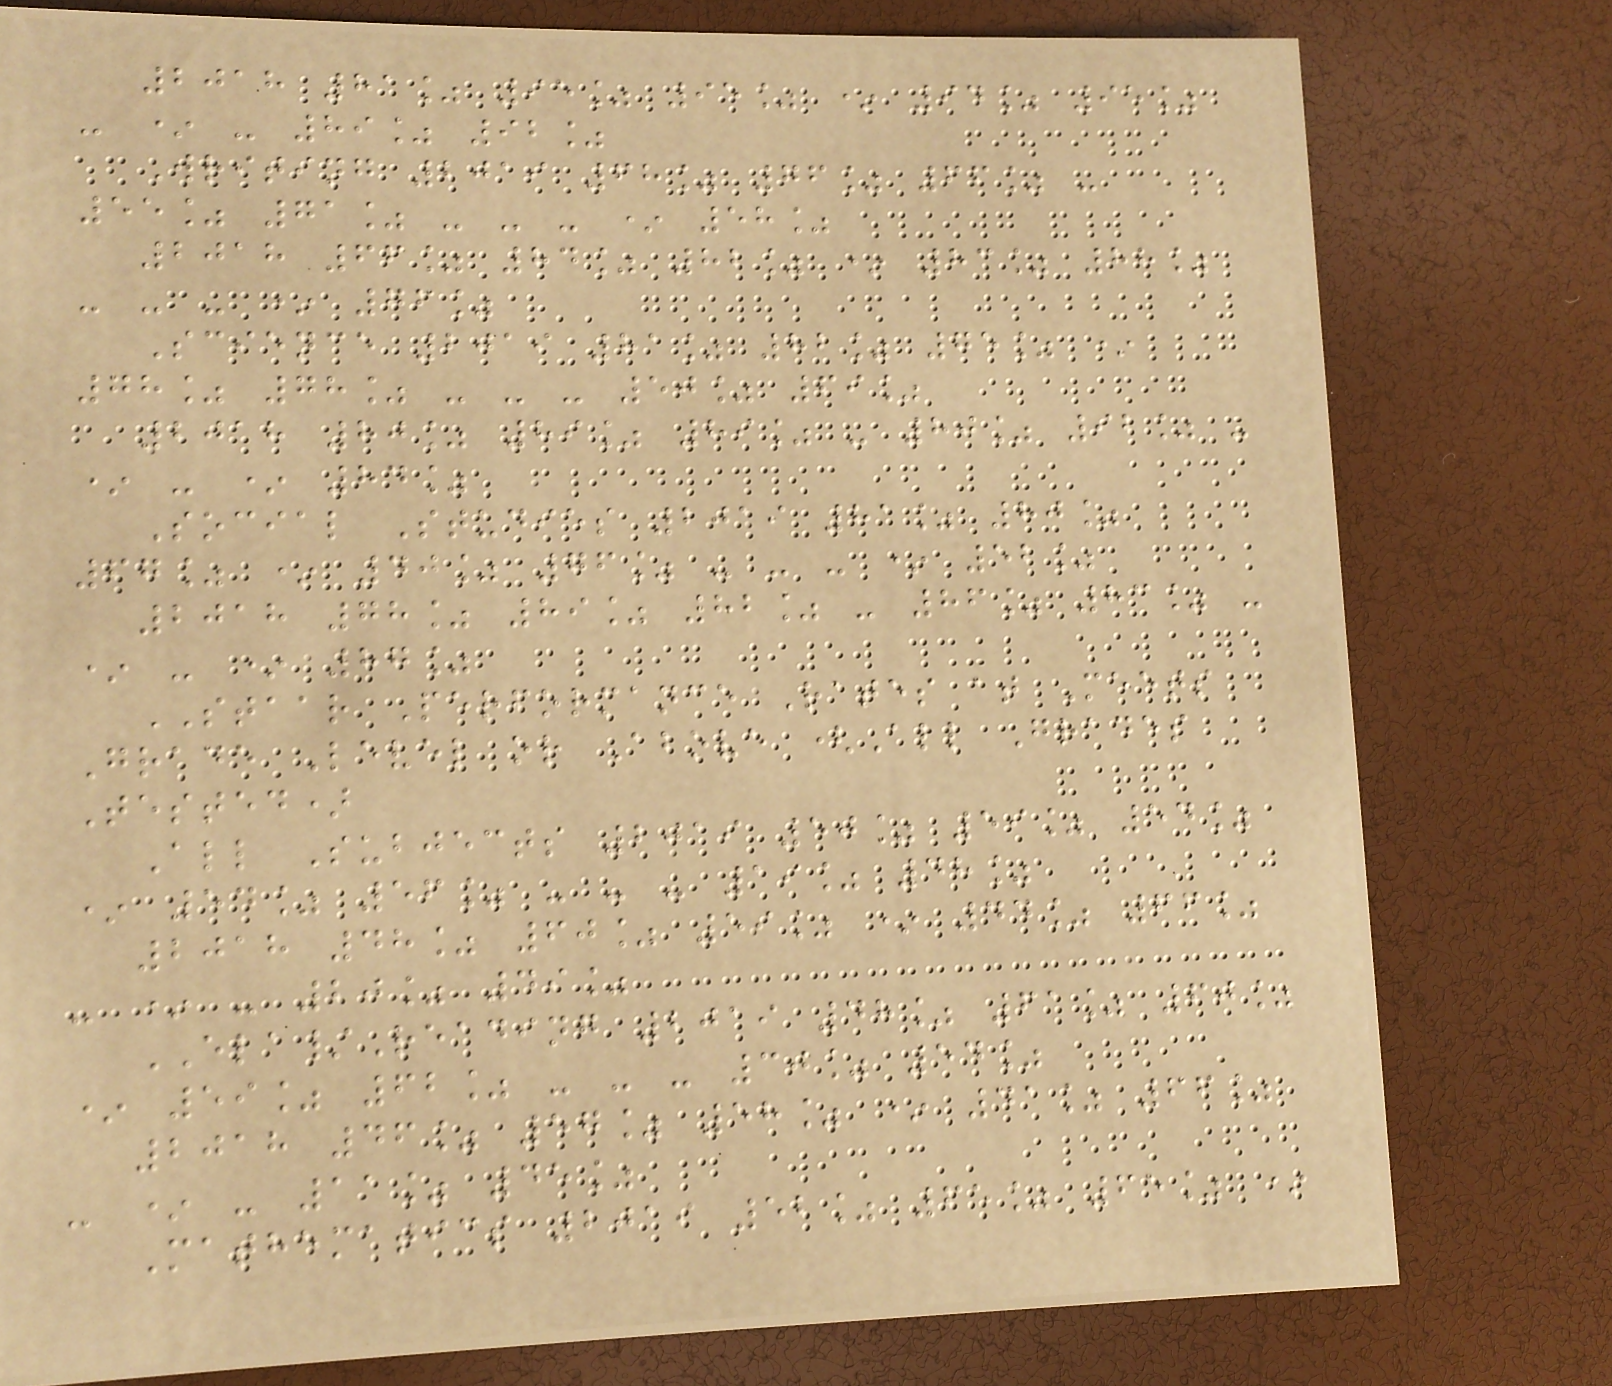2018 81% 95% 95% * 94% 95%
- * - 89% 92%
Writing 2019 68% 76% 66% -
55% 71% - - - * 58%
2018 66% 84% 82% * 83% 88%
- - - * 76%
Science 2019 81% 82% 75% *
78% 78% - - - 50% 69%
2018 80% 89% 89% - 80% 92% -
* - * 84%
Social Studies 2019 81% 80%
67% * 40% 76% - - - * 52%
2018 78% 89% 82% - 86% 83% -
* - * 87%
STAAR Performance Rates at Meets
Grade Level or Above (All Grades
Tested)
All Subjects 2019 50% 59% 54%
* 54% 56% - - - 19% 48%
2018 48% 60% 59% * 44% 66%
- * - 20% 49%
ELA/Reading 2019 48% 61% 60%
* 59% 62% - - - 30% 54%
2018 46% 57% 58% * 41% 66%
- * - 11% 45%
Mathematics 2019 52% 65% 65% *
